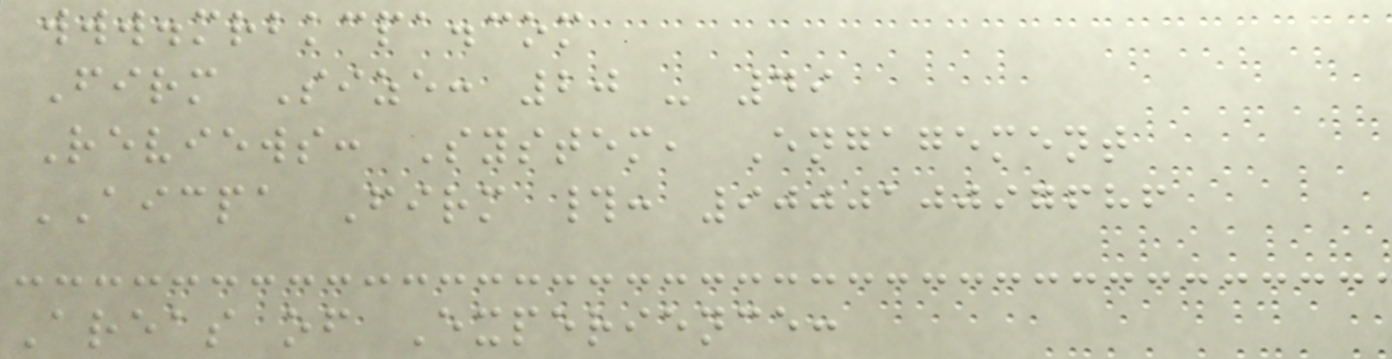www.mrbkcpa.com
Firm Size: 20 - 49
Reviews: System, Engagement
AICPA Firm #: 900010097686
Areas of Experience:
